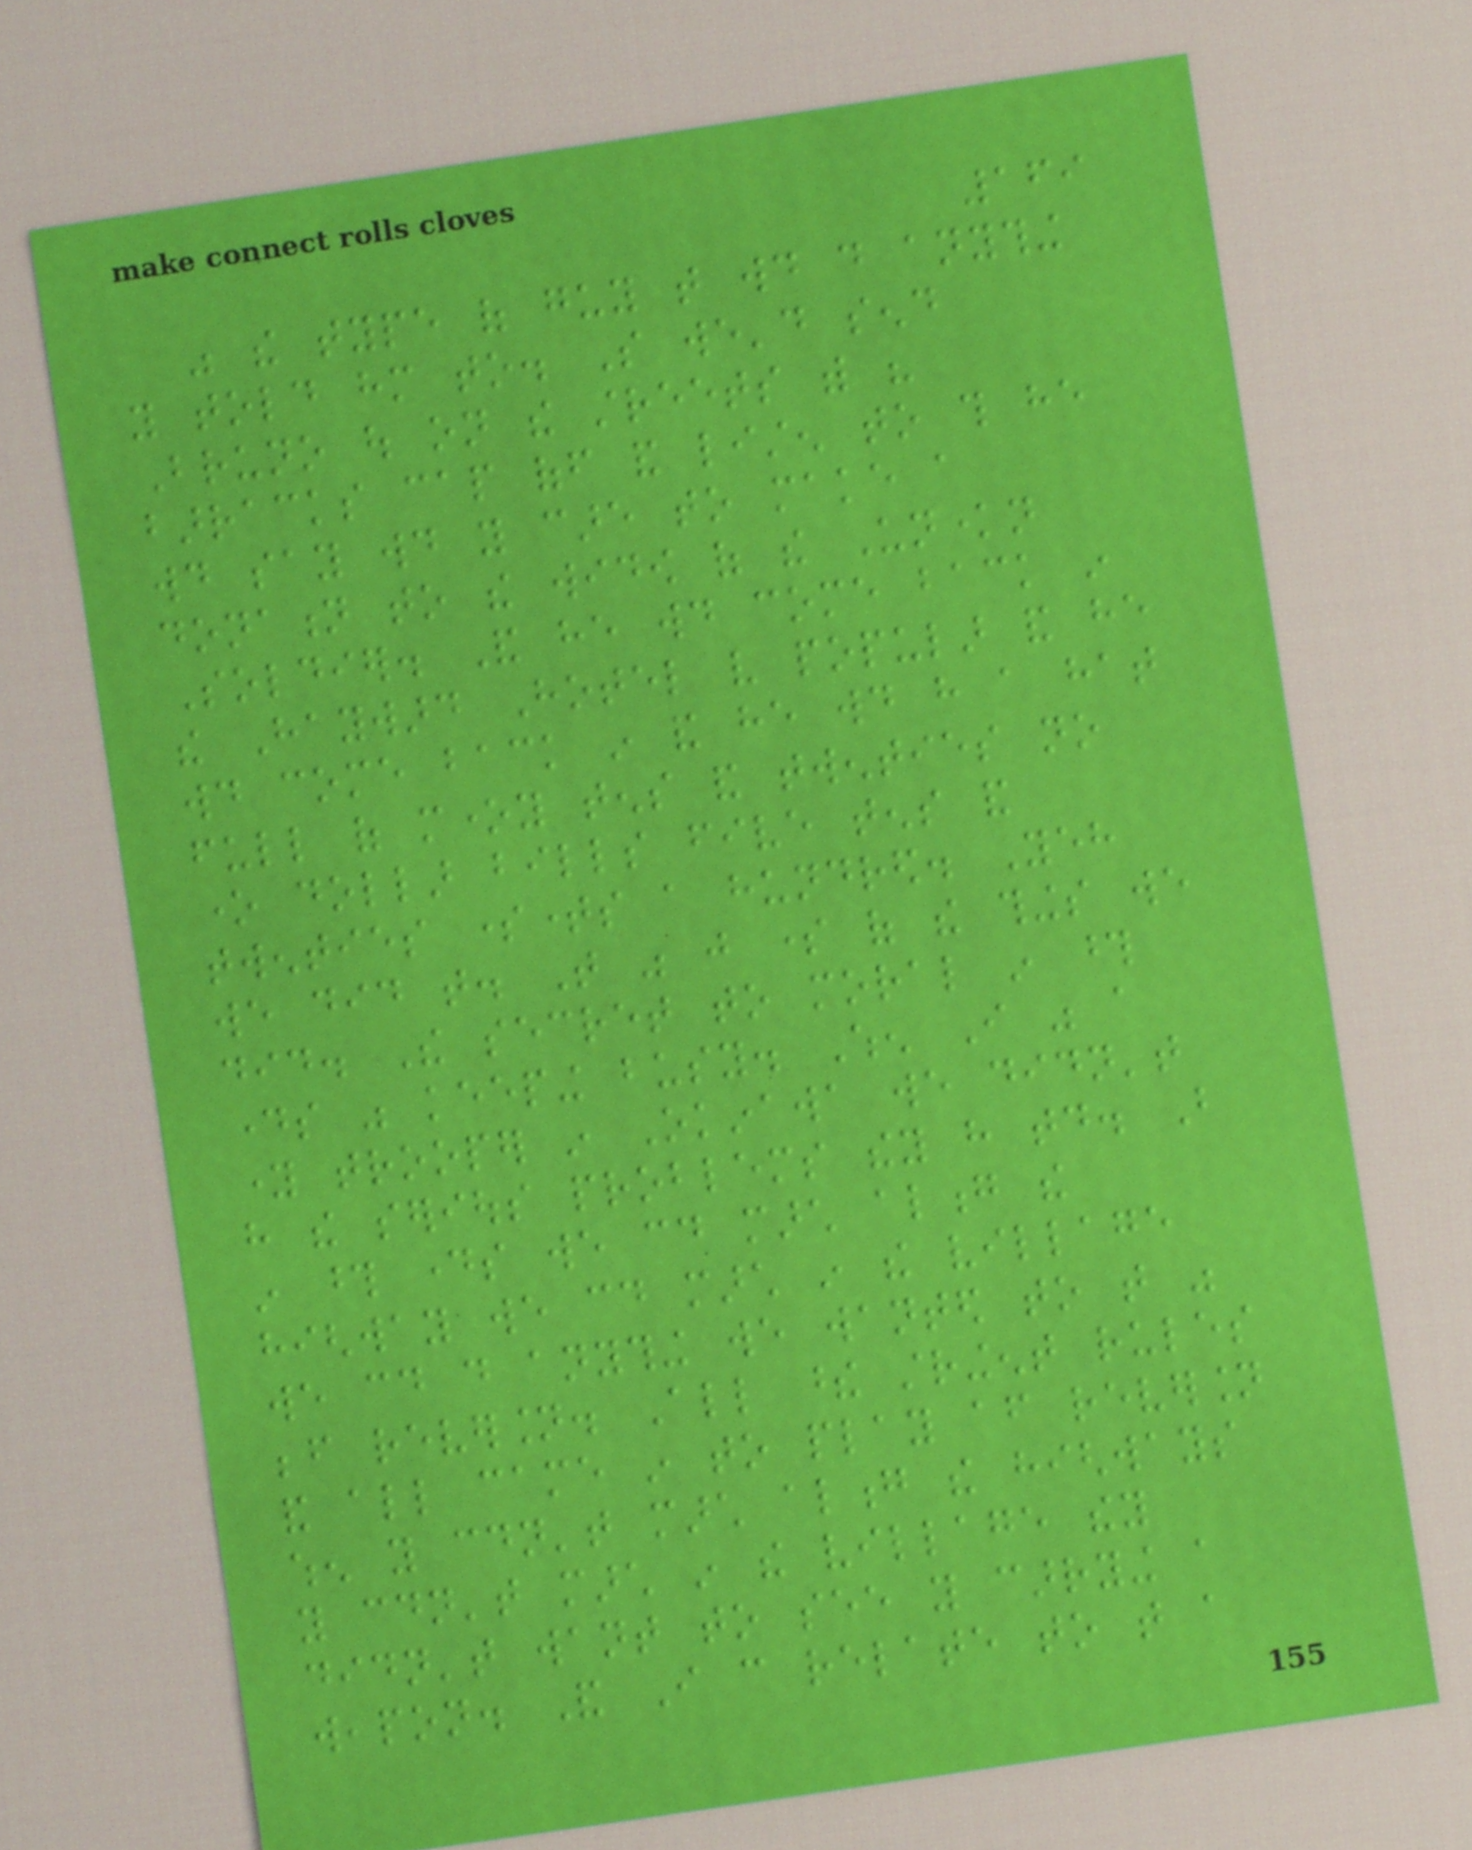169
was the type of guy that would do anything
you told him to. So we'd send
Bruno out on the streets with his
barracks cap off and listen to this he
would say would you care to make a
donation to the widow of the Unknown
Soldier. And he would come back in
the Hayward Hotel very popular and he
would come back in and he would have a hat
full of money tens and twenties no
one dollar bills five tens and
twenties sometimes a hundred. Yeh
we did that. That was just some of the things we
did. The secret to moral in those
days was keeping busy. When I was a
young trooper in Okinawa we didn't
have the serious problems they have today. But
in those days we could march along the
highway we could march in the village
we could do anything we wanted to that was
before reversion. All these stringent rules
and all came in to play after reversion
when you couldn't march along the highways
you couldn't march in the village they
didn't want to see you carrying a
weapon. And I can relate to that a
